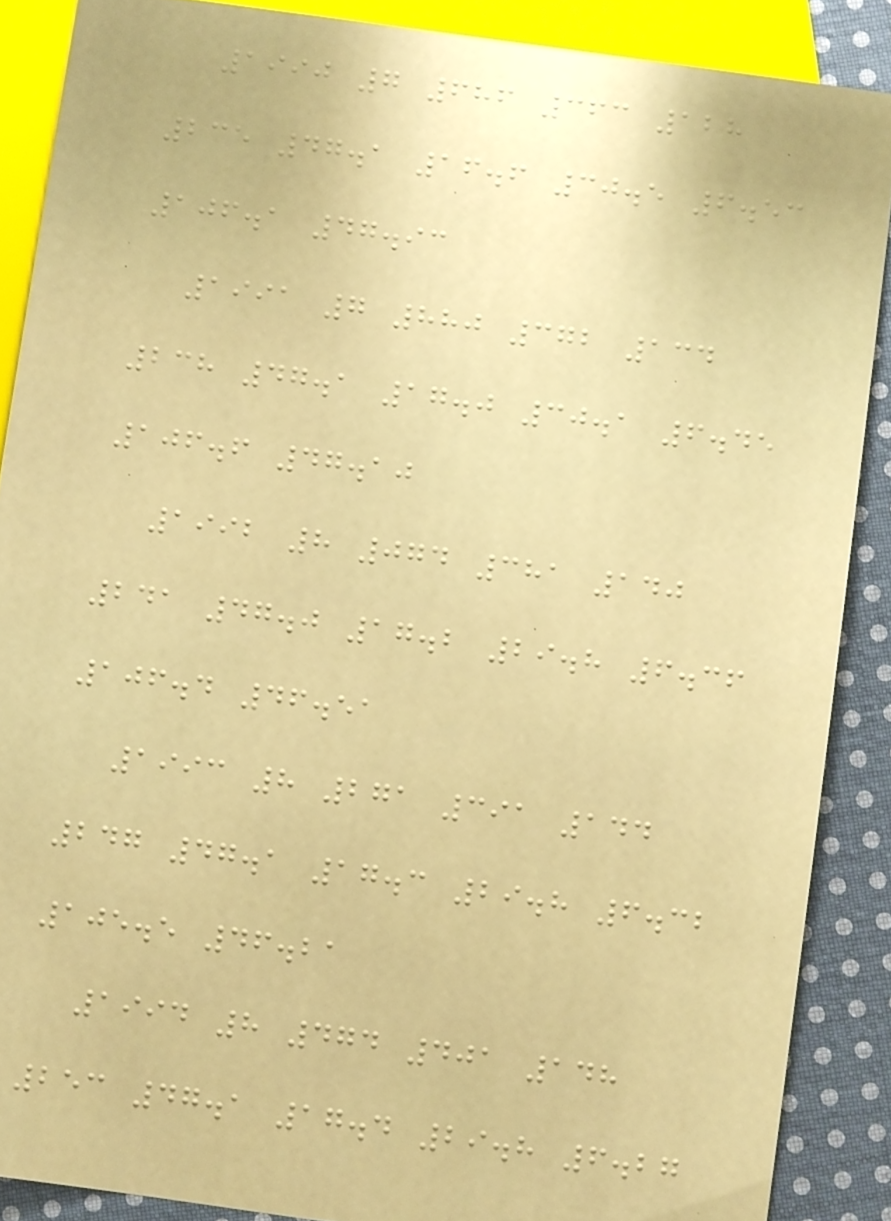1990 7 686 363 128
235 47.1 16.6 30.5 6.53
106.1 47.93
1991 7 880 372 134
238 47.1 17.0 30.1 6.45
106.6 47.10
1992 8 074 381 140
241 47.0 17.2 29.8 6.36
106.4 46.51
1993 8 271 391 144
247 47.1 17.3 29.8 6.32
105.5 46.21
1994 8 474 401 148
253 47.1 17.4 29.8 6.27
